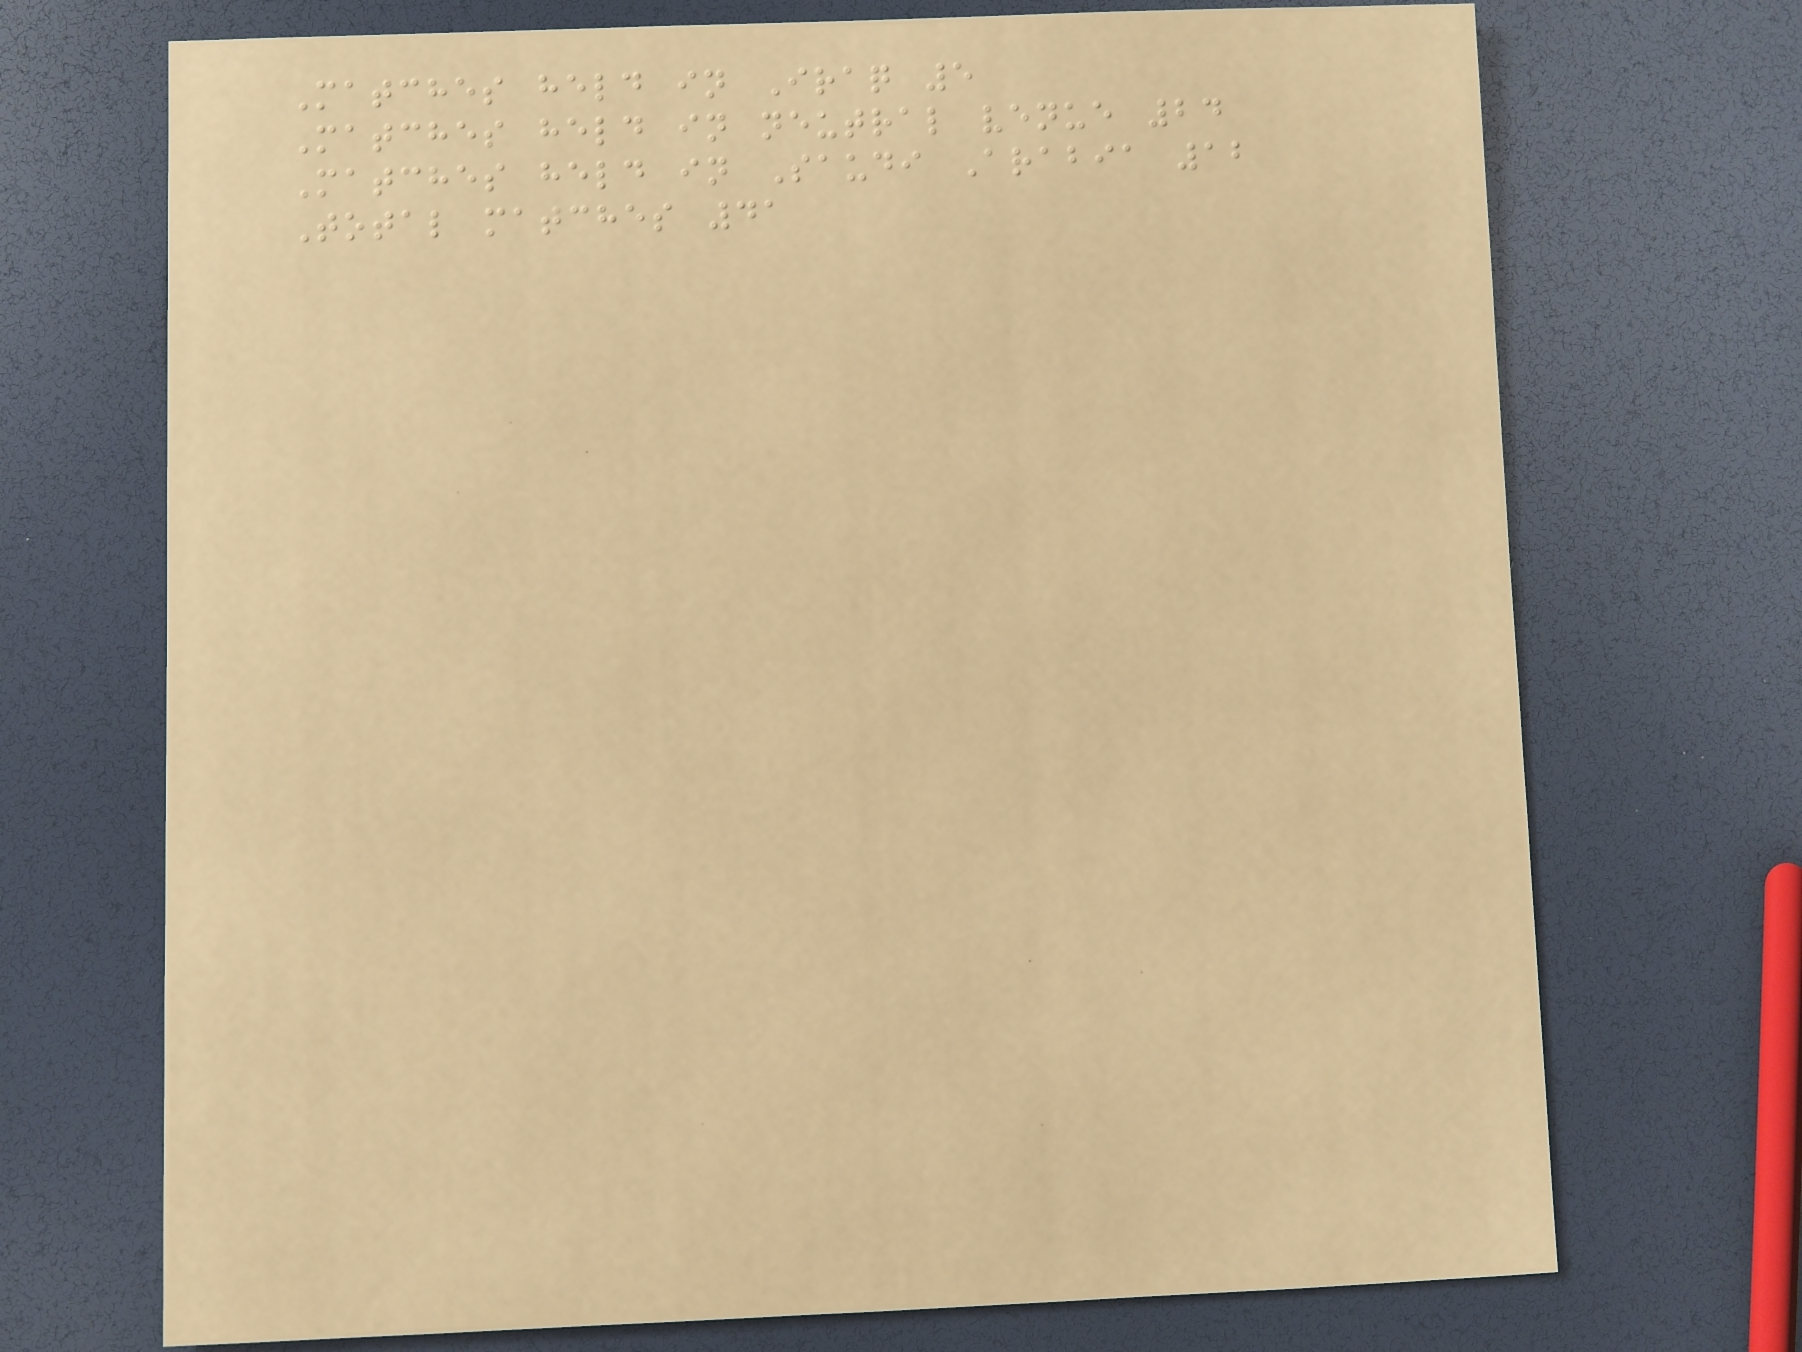Matches held in Iraq 5
Matches held in neutral venue 24
Matches held in Saudi Arabia 12
Total matches 41
